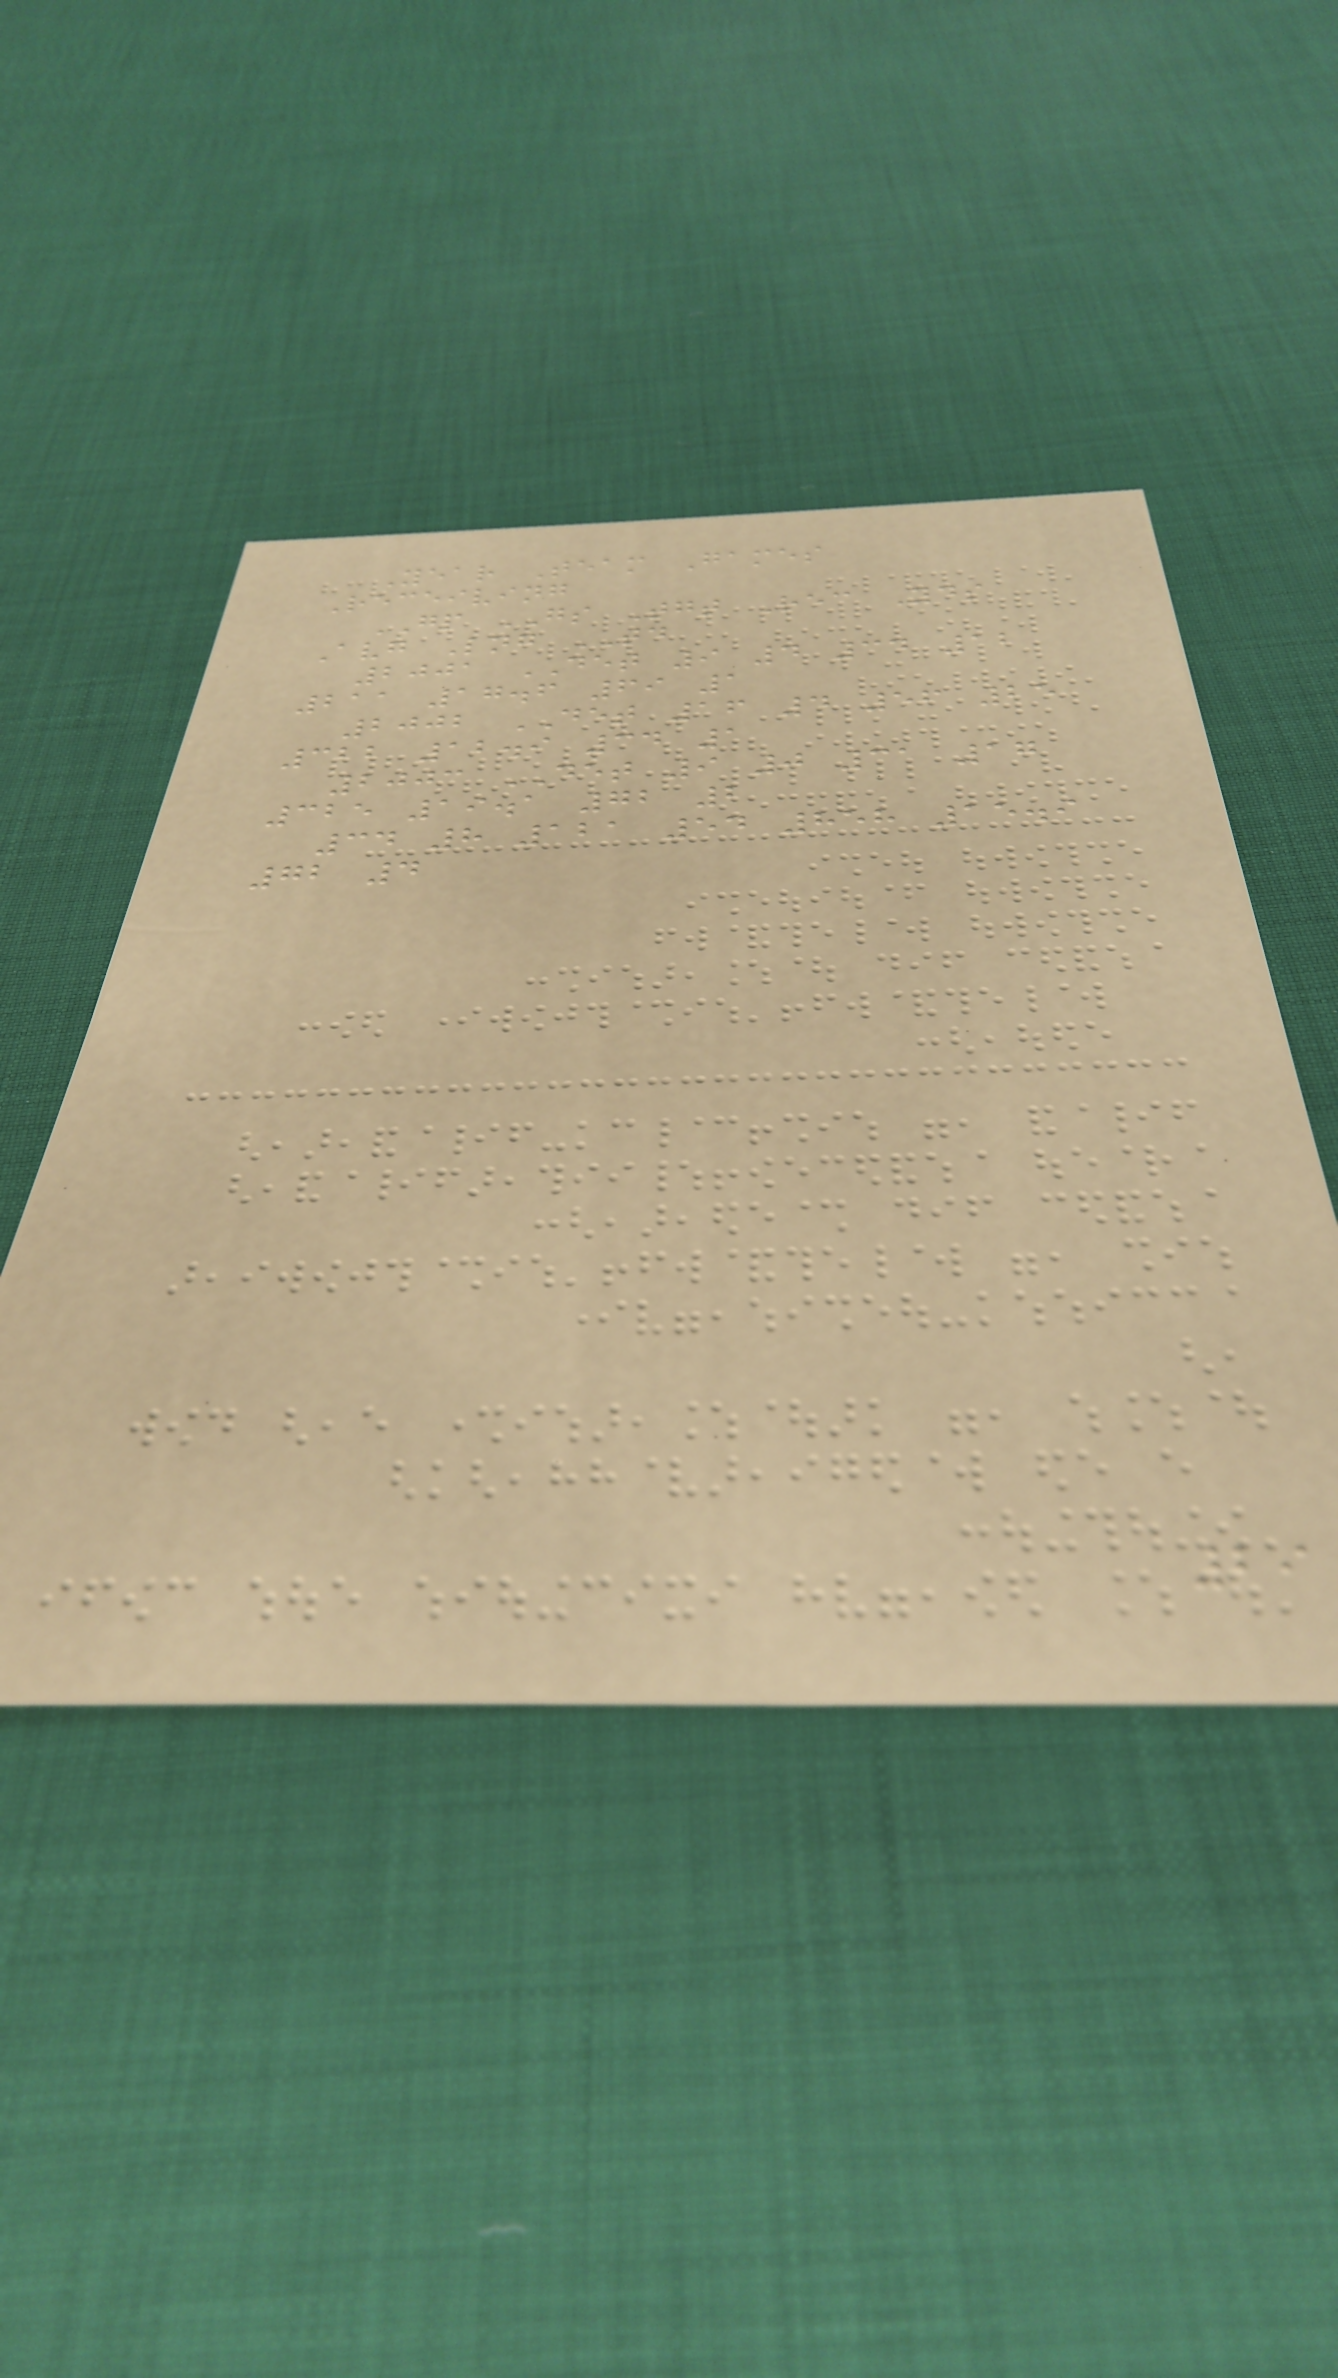Year Team Games
Receiving
GP GS Tgt Rec Yds
Avg Lng TD
2001 DET 9 4 34 12
211 17.6 69 1
2002 DET 16 4 56 25
322 12.9 34 1
2003 DET 9 0 31 17
325 19.1 72 2
34 8 121 54 858 15.9
72 4
29
